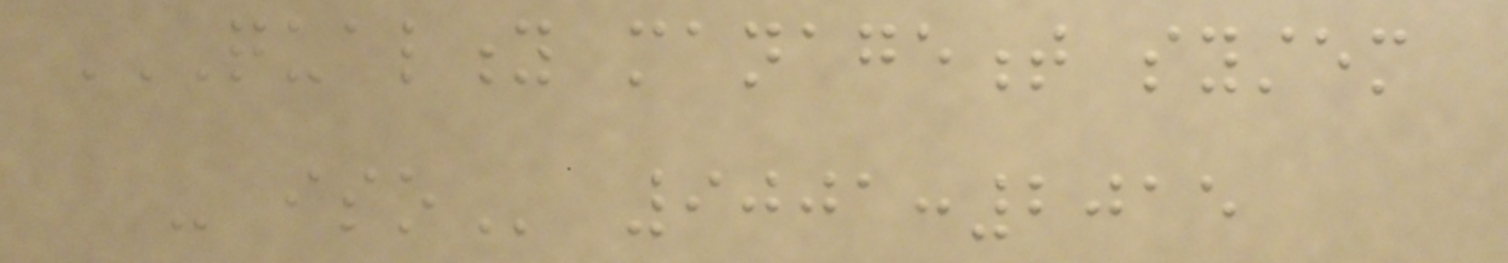QUALITY MANAGEMENT SYSTEM
- ISO 9001:2015
